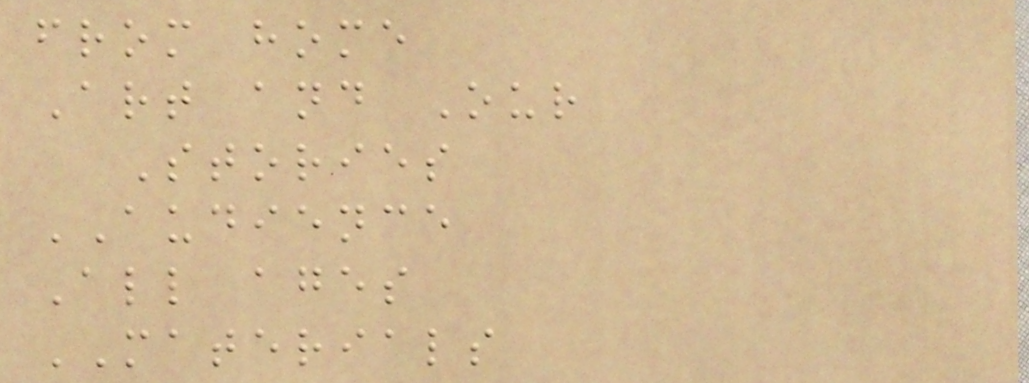from home
Art and Our
Stories
AUDIENCE
All ages
MATERIALS
